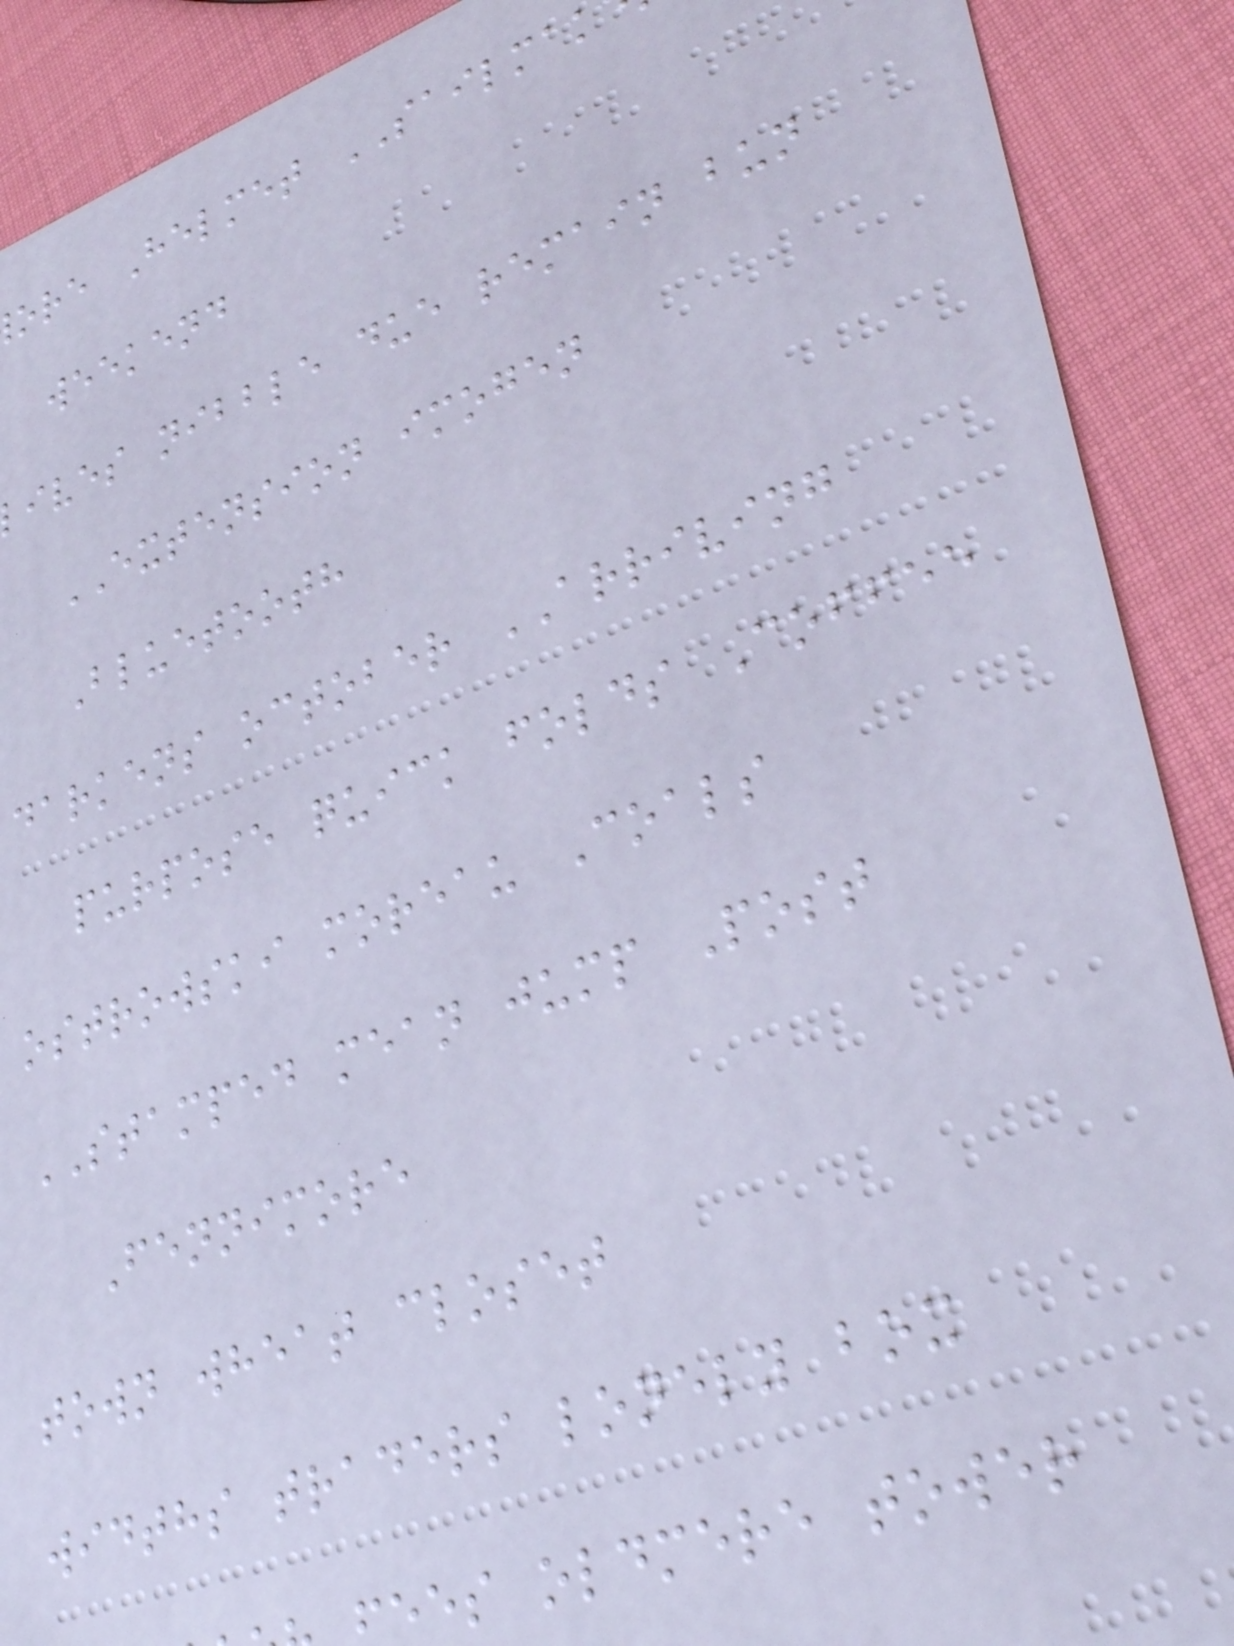ore Helmet SAILMAK
weekend
ives nibble due remain bun
EXTENSION imogen
Bluetooth
darkens october ARRIVING
purpose quick folds Coffee
ostrowski moreau Coals
STAMPED mean jump Post
Fennimore
town wheat closet
widths traders lonely box
ees oldmere tower
